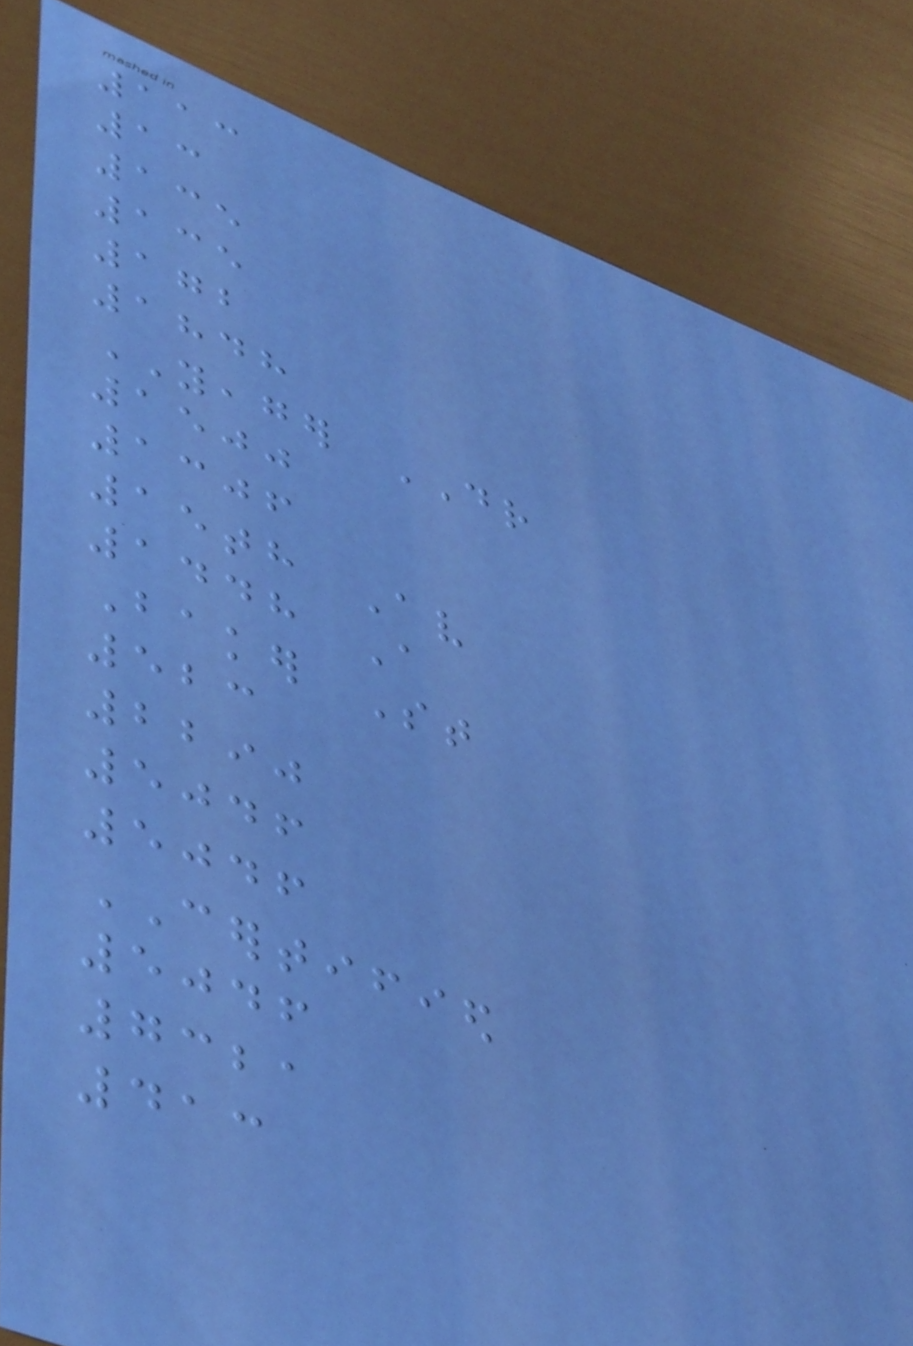113
13
135
135
172
1848
YEAGER DR
1500
1306
15th Av
1448 A
Baker St
523
2290
5046
5046
CERTIFIED
5046
7321
413
